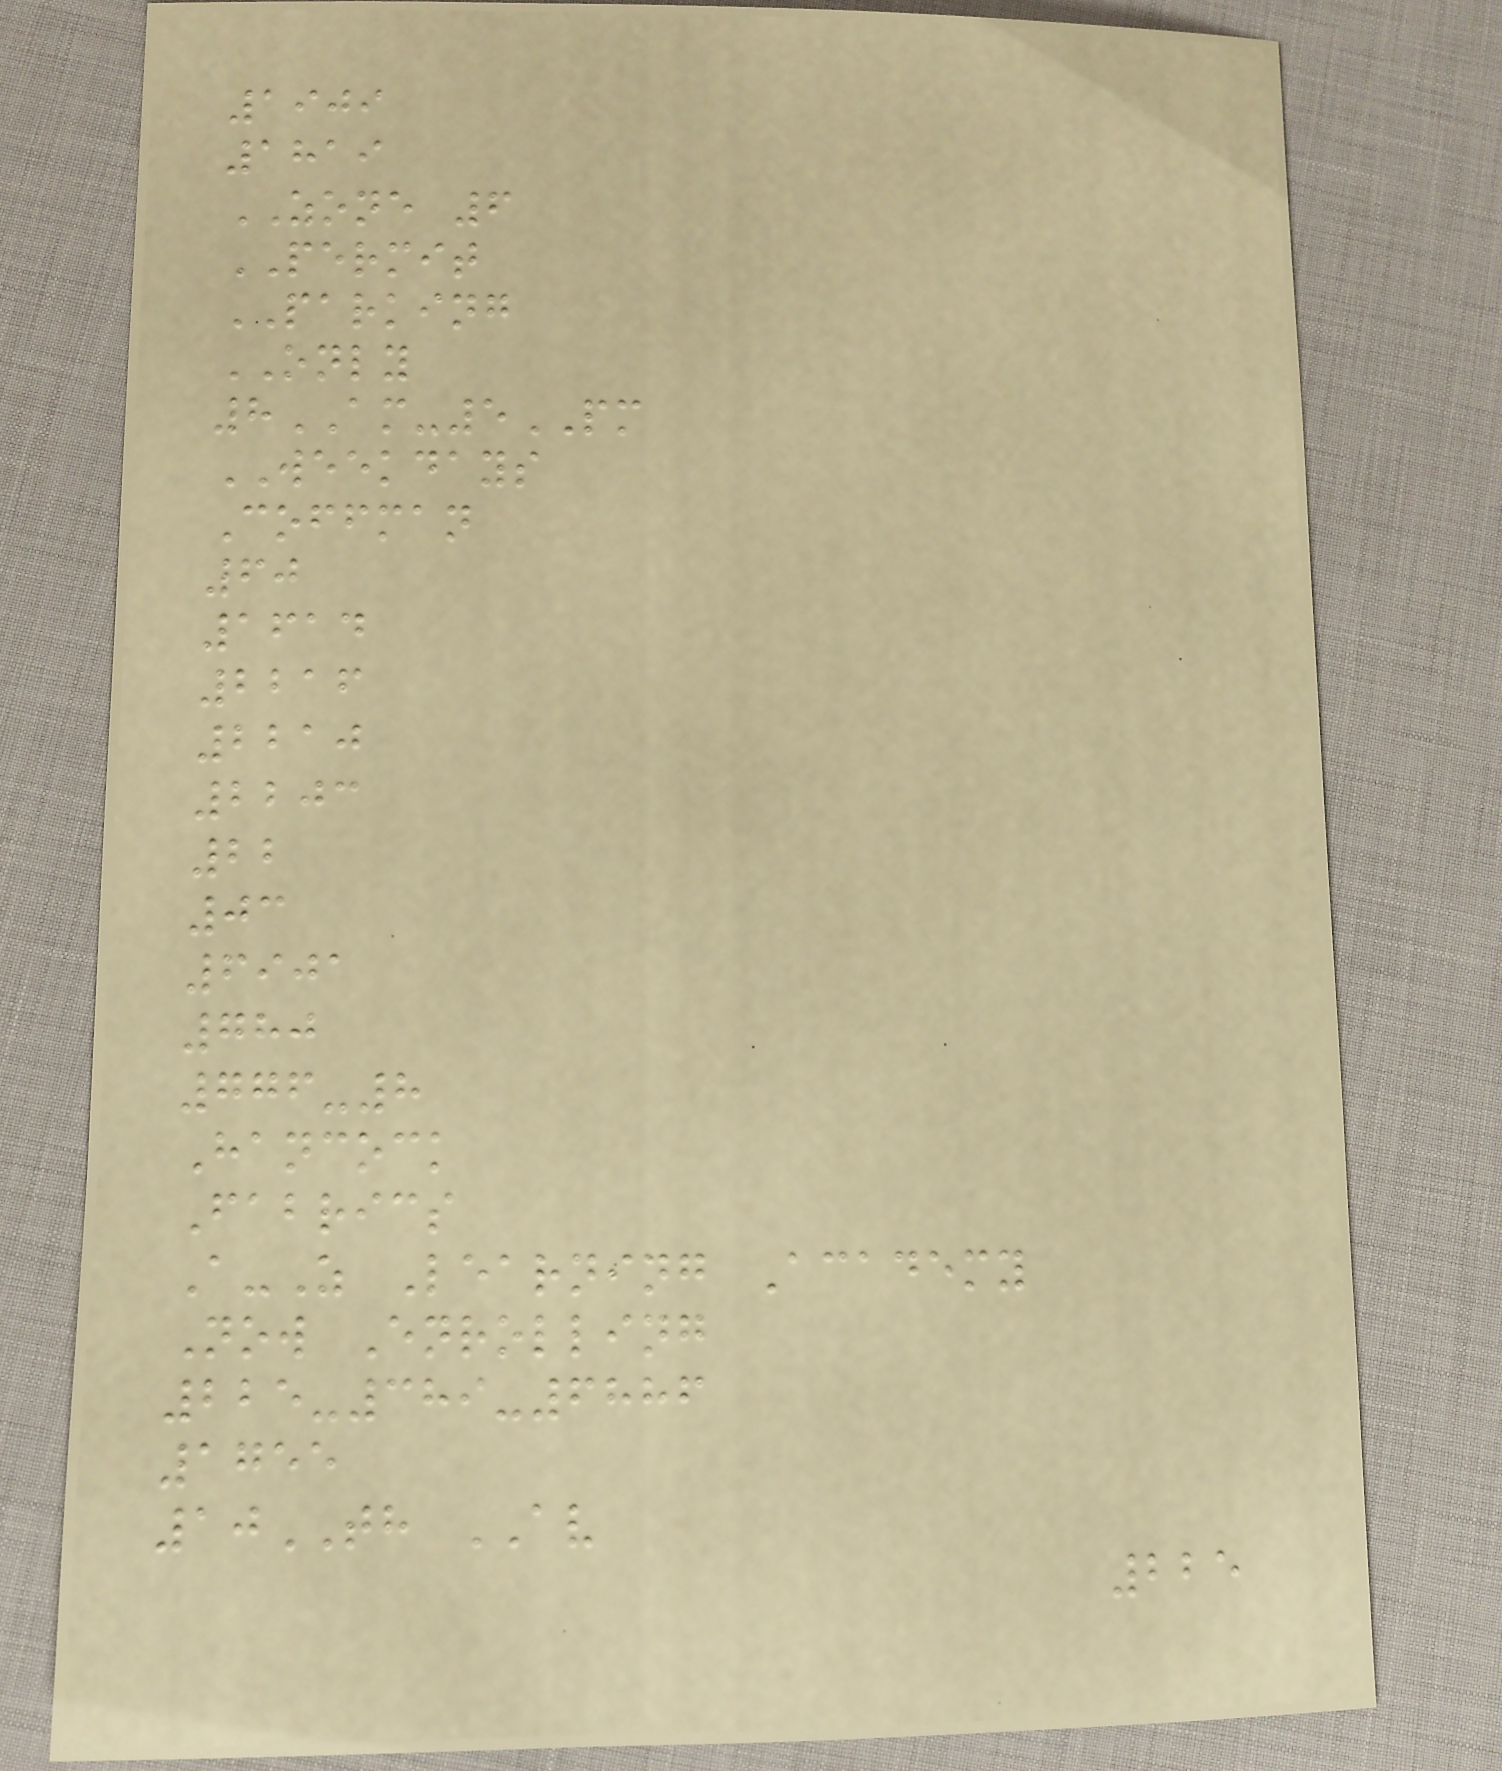1909
1819
ZONE 6
PERMIT
PARKING
ONLY
8AM-5PM
WEEKDAYS
Coffman
60
1614
2216
2210
2203
22
03
6901
780
776-8
Hancock
Fabrics
A-Z Learning Academy
Now Enrolling
225-389-6886
1755
10TH AV
225
